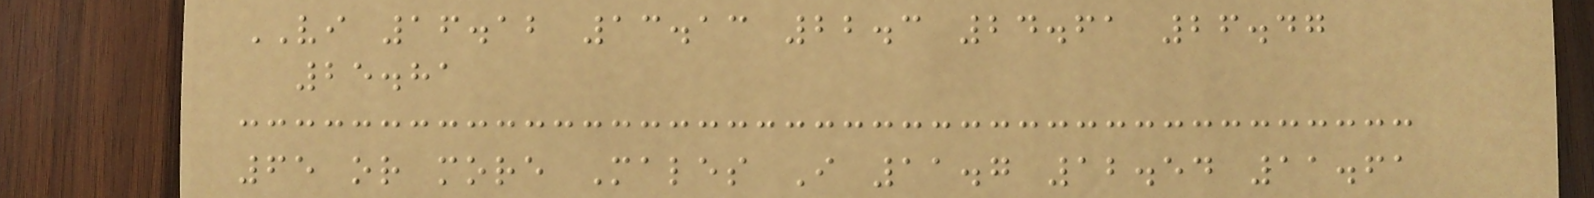VI 16.12 13.13 22.3 24.61 26.47
25.81
65 or more Males I 11.7 12.54 11.61
